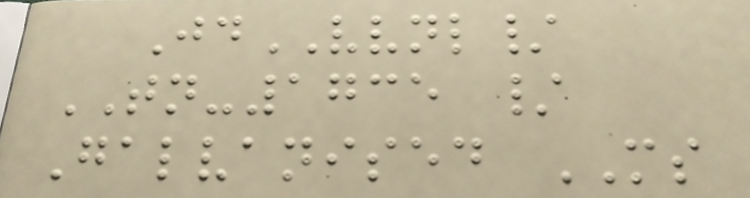JdVVNL/
TN-1735 /
Galvanised MS
